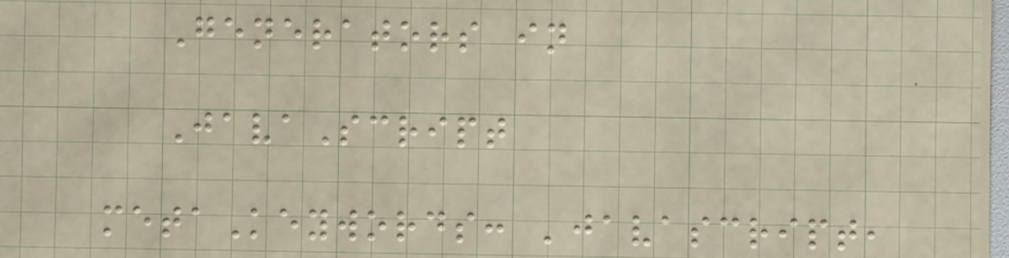Generators in
JavaScript
metaKeywords: 'javascript,
